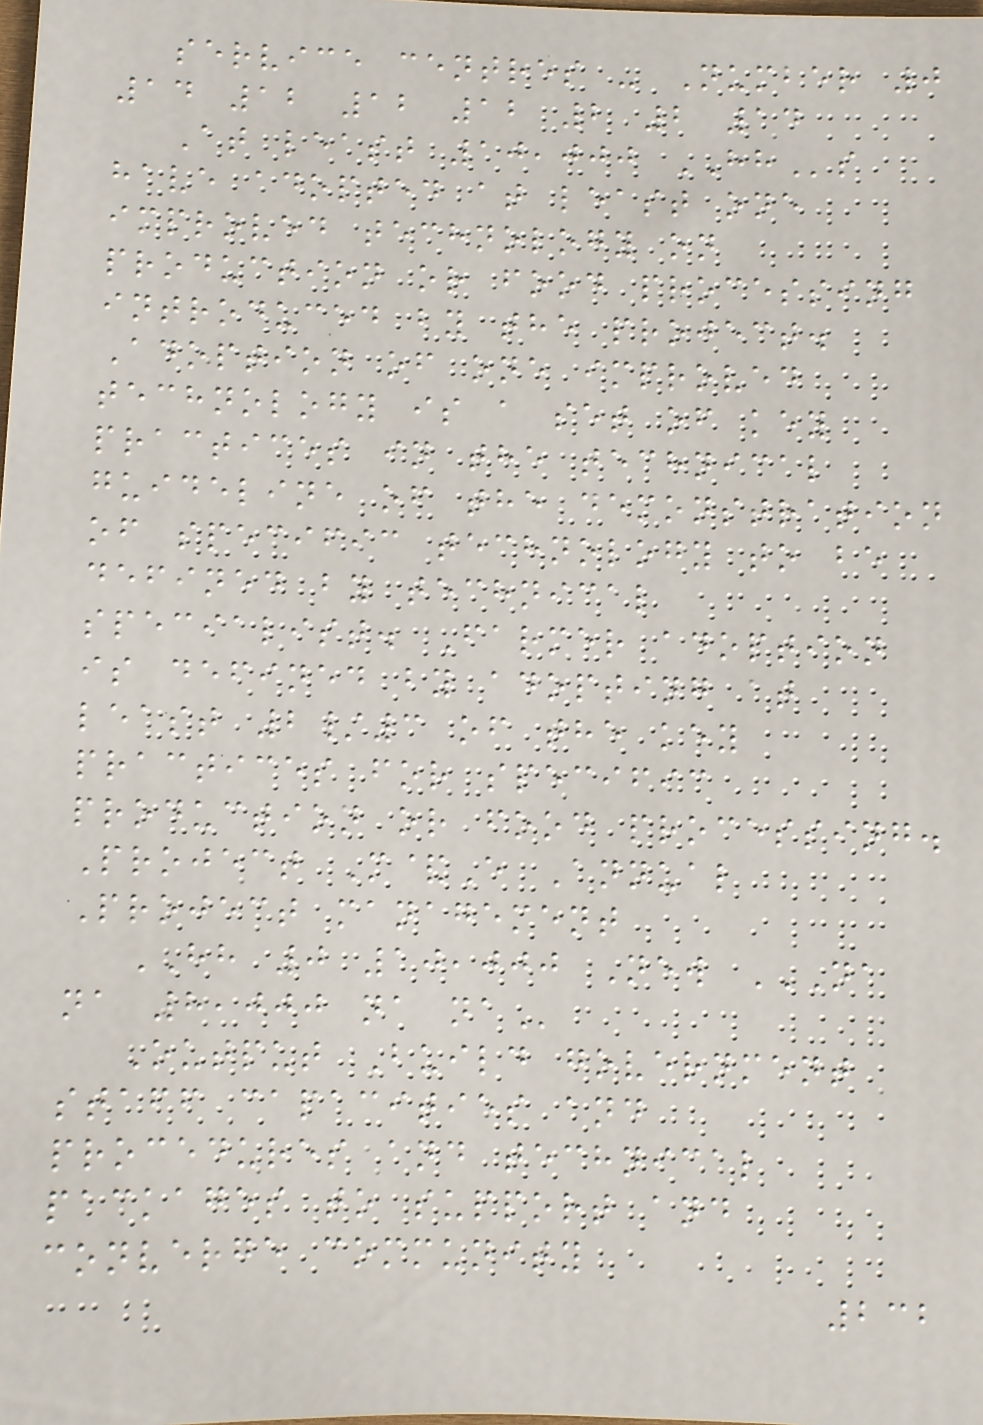service centres - Number 0
14 12 12 12 2 2 14
At least 10,000 HHs
have adopted at least one
improved technology on
production or food processing
introduced by the project.
Adoption of one improved
technology is a set of key
practices in the technical
guideline of the demonstration
of specific technology to be
defined by technical
specialist. Farmer adoption
is defined by adopting at
least 2/3 of the key
practices for specific
production or food processing.
Project M&E Annual
Project management
HH 0 10,000 New NA
NA 8,000 NA NA
Output Build government
staff capacities and
procedures and technical
packages to support and
converge community
232
